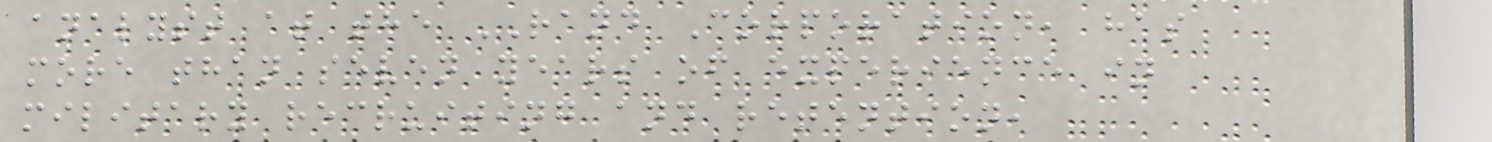analyst at the RAND Corporation, has
more than seven years of experience in
military recruiting and retention,
